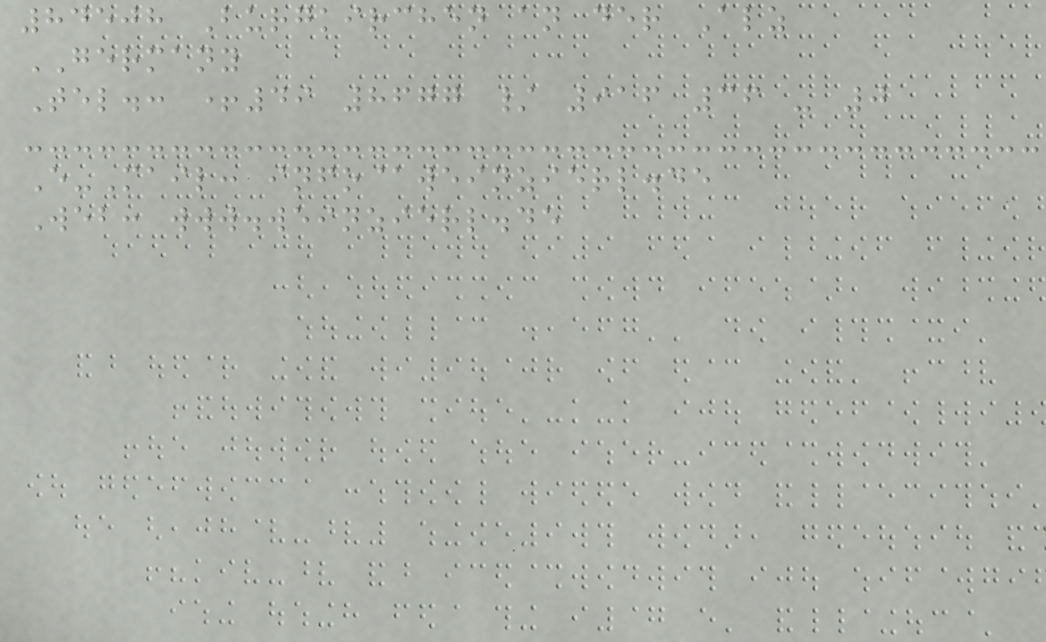84508 Burgkirchen an der Alz
GERMANY
Tel.: +49 8677 / 916 36 - 0
E-Mail: info@weinzierl.de
Web: www.weinzierl.de
